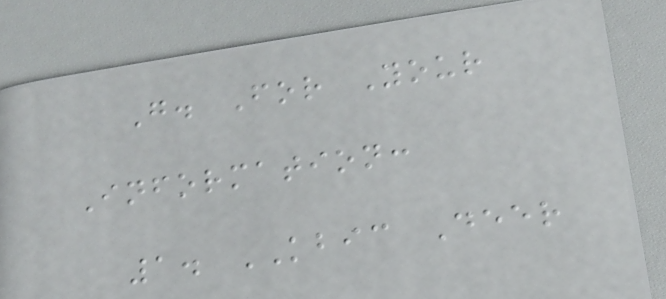G. For Your
Information:
1. KBIC Deer
